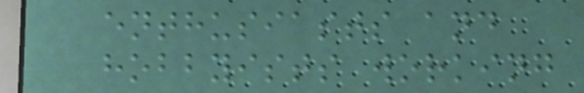enthusiasts and
hobbyists working
